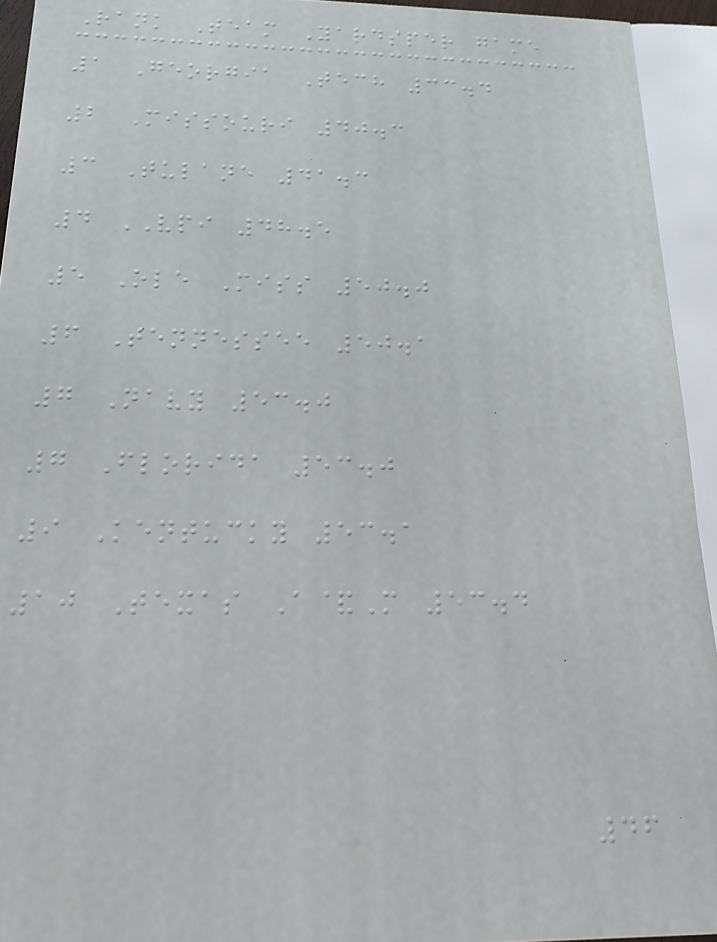Rank Team Yardsper game
1 Georgia Tech 33.4
2 Missouri 40.3
3 Tulane 41.3
4 VPI 48.5
5 Ole Miss 50.0
6 Tennessee 50.1
7 Navy 53.0
7 Florida 53.0
9 Kentucky 53.1
10 Texas A&M 53.4
46
